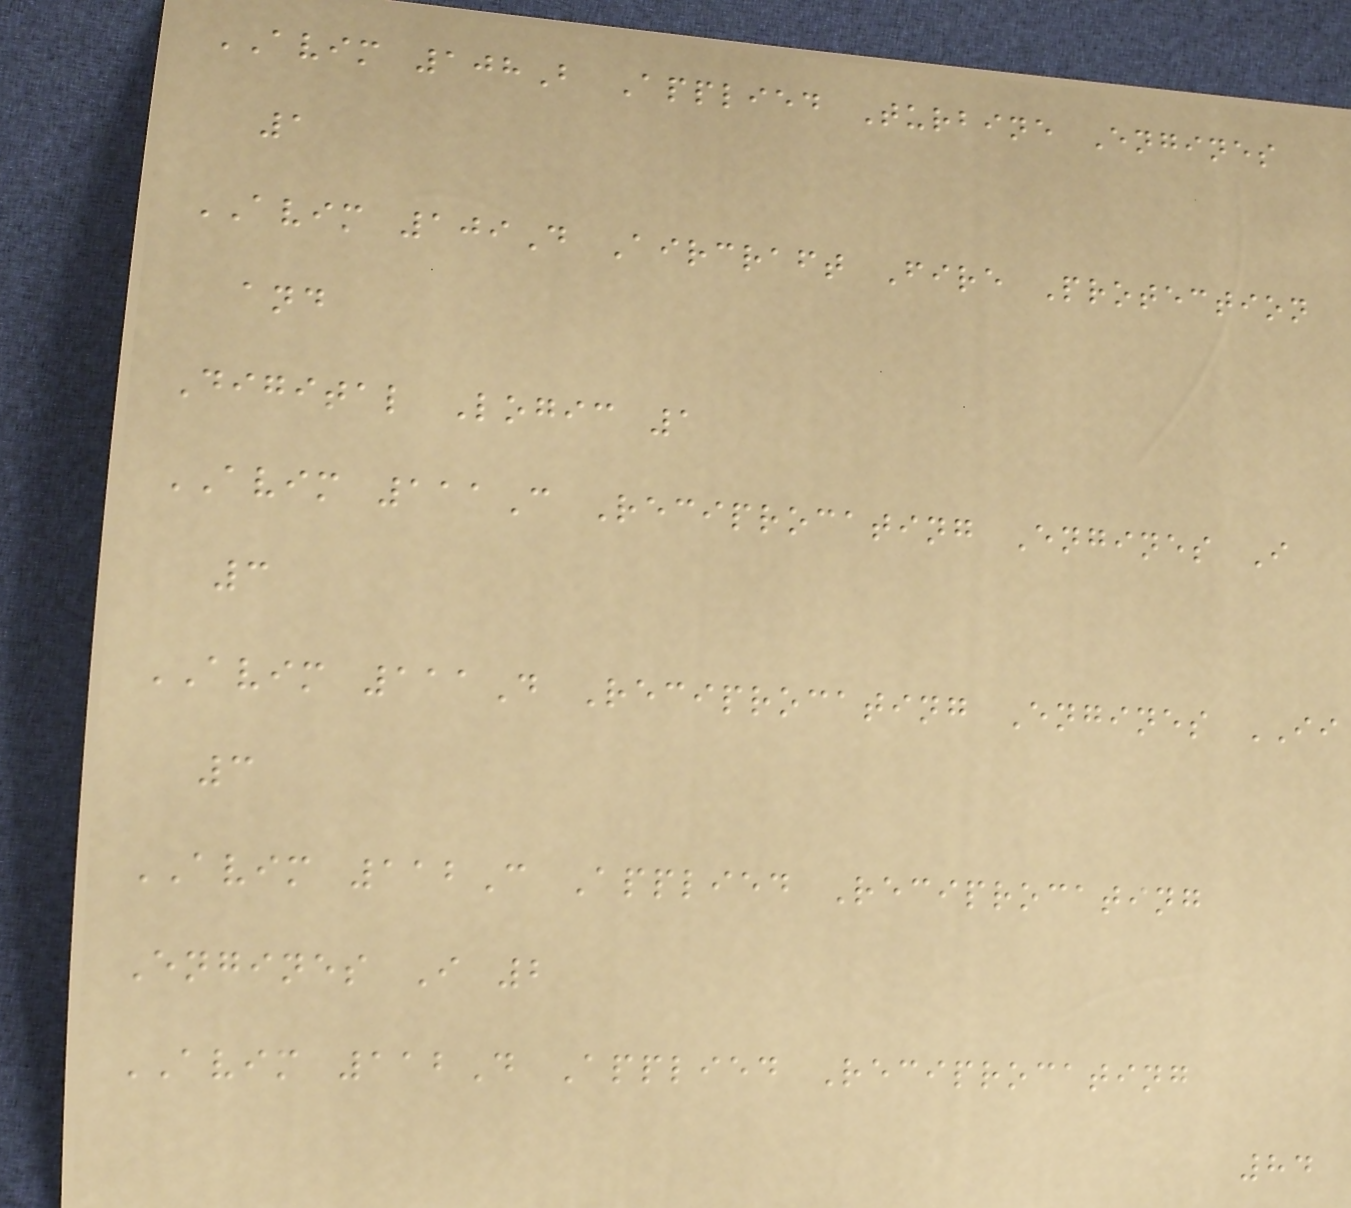AVIM 108B Applied Turbine Engines
1
AVIM 109D Aircraft Fire Protection
and
Digital Logic 1
AVIM 111C Reciprocating Engines I
3
AVIM 111D Reciprocating Engines II
3
AVIM 112C Applied Reciprocating
Engines I 2
AVIM 112D Applied Reciprocating
84
